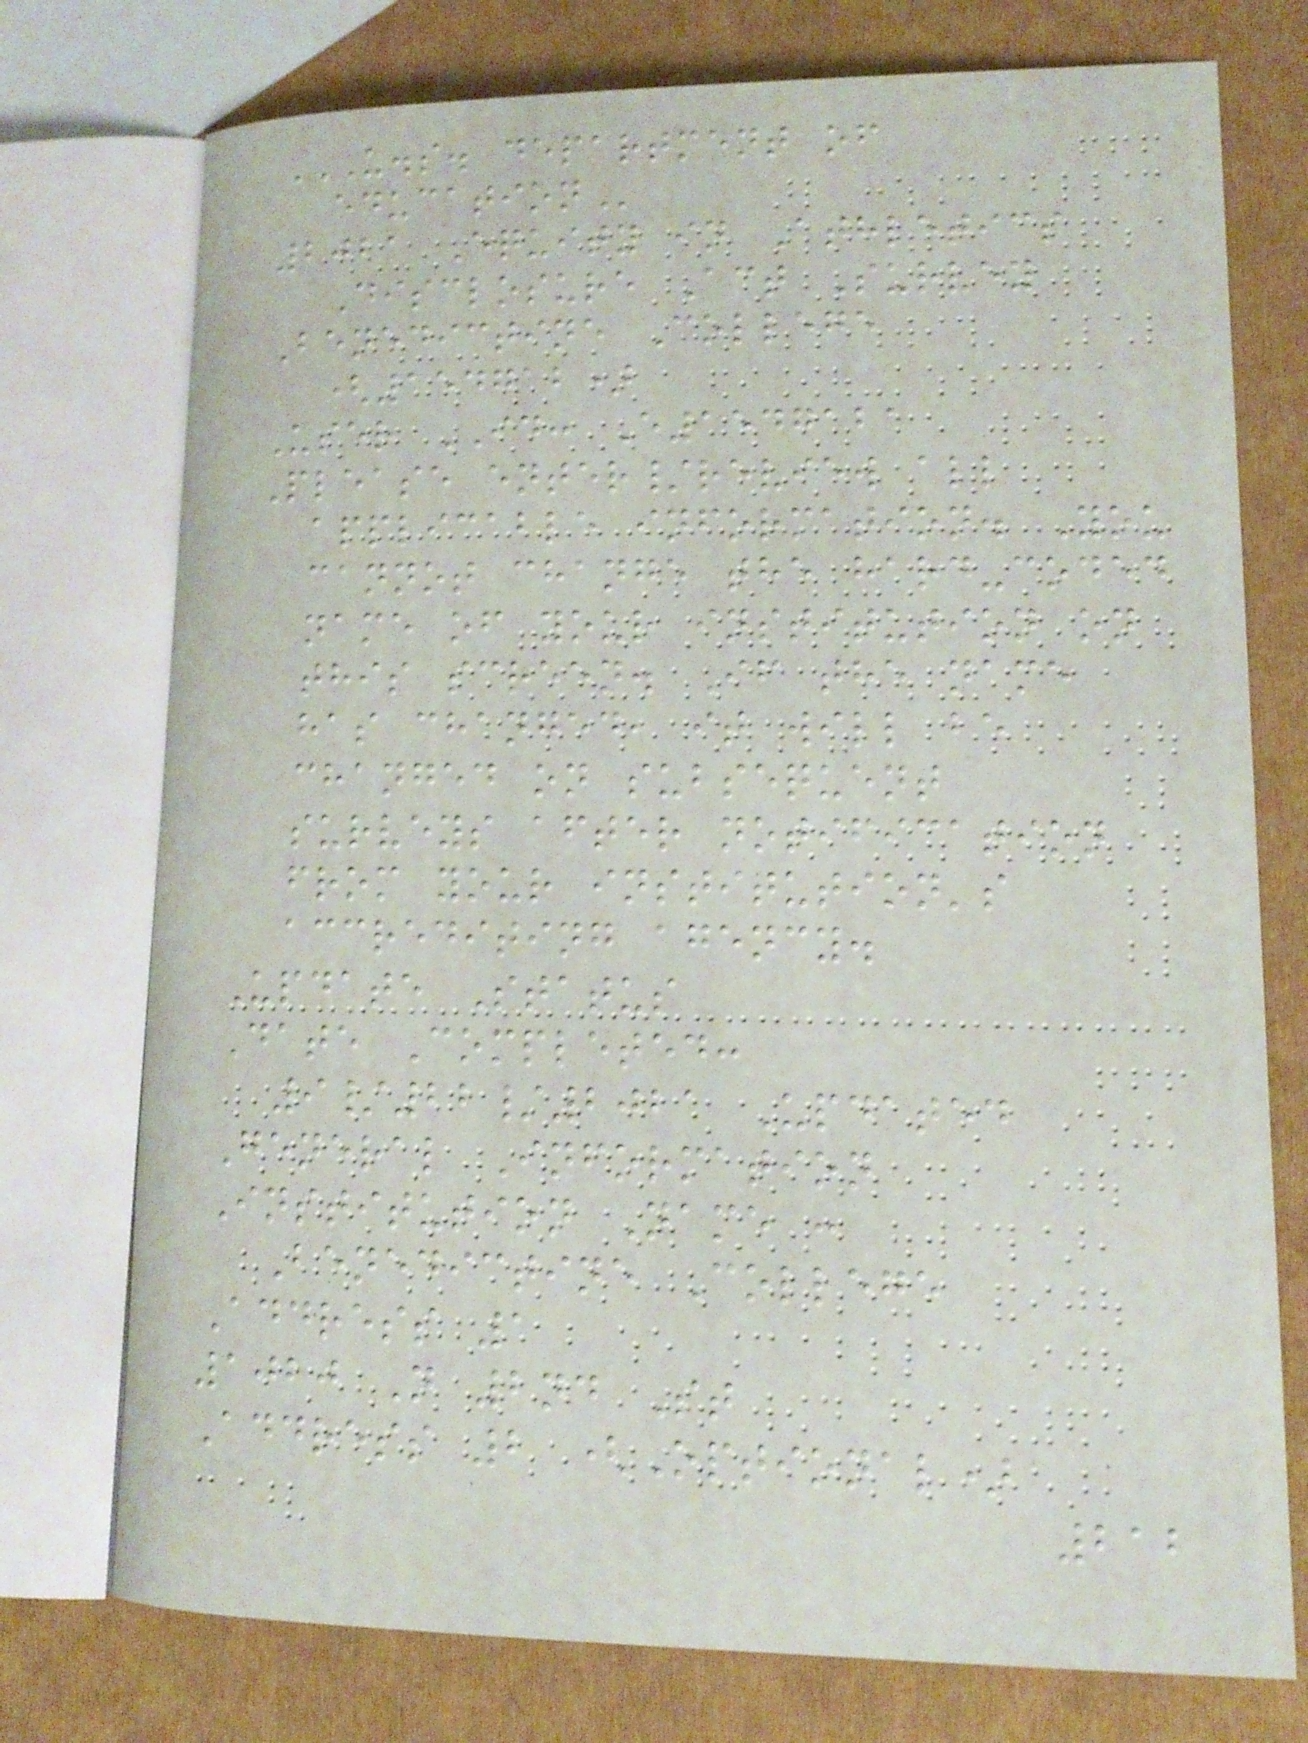U.S. DEPARTMENT OF
EDUCATION
2021 Equity in Athletics
Disclosure Act Survey
Benedictine College
(154712)
User ID: E1547121
Please enter/review all
applicable information. You
cannot change the hard-coded
name of your institution on
this screen. If the name
has changed, it will be
changed on subsequent
surveys after notification
from your institution's
accrediting agency.
Update Status
Date Completed:
9/22/2021 Updated
General Information
Institution Name :
Benedictine College
Address 1
1020 N 2nd St
Address 2 (Optional)
212
